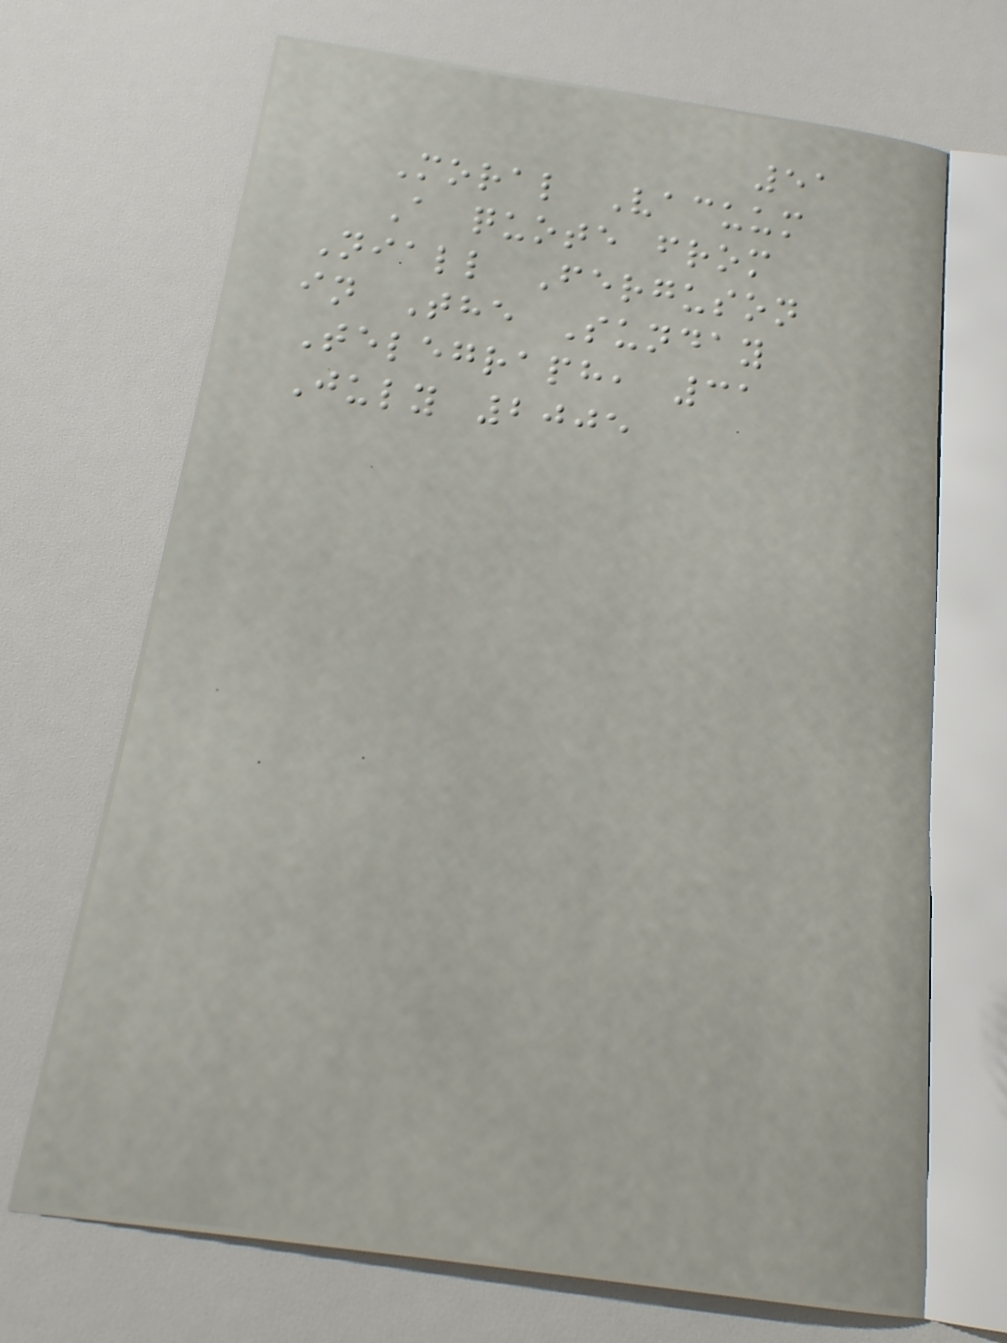51
Moral Vacuum
A quote from
Niall Ferguson
in The Sunday
Telegraph, 31
July 2005
